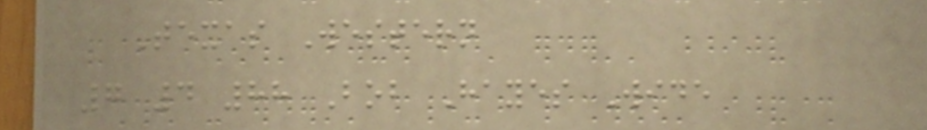Texas Western
7 4 88 Bob Hayes Wide
